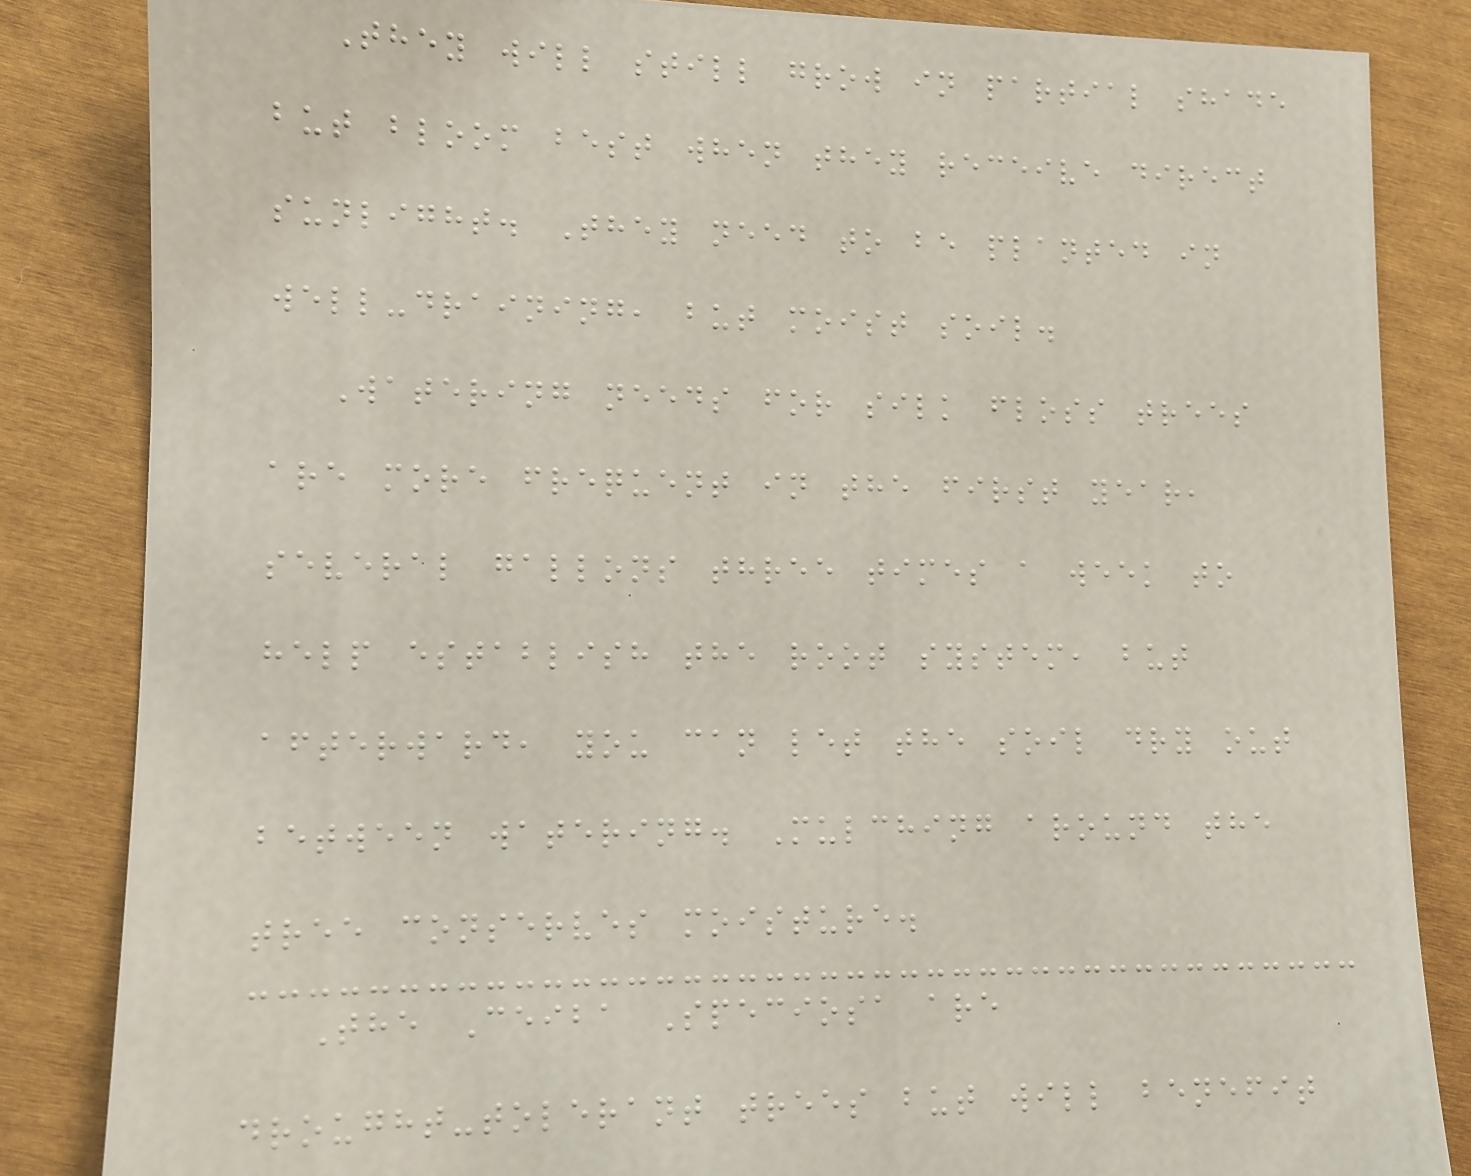They will still grow in partial shade
but bloom best when they receive direct
sunlight. They need to be planted in
well-draining, but moist soil.
Watering needs for silk floss trees
are more frequent in the first year,
several gallons three times a week to
help establish the root system, but
afterward, you can let the soil dry out
between watering. Mulching around the
tree conserves moisture.
The Ceiba Speciosa are
drought-tolerant trees but will benefit
